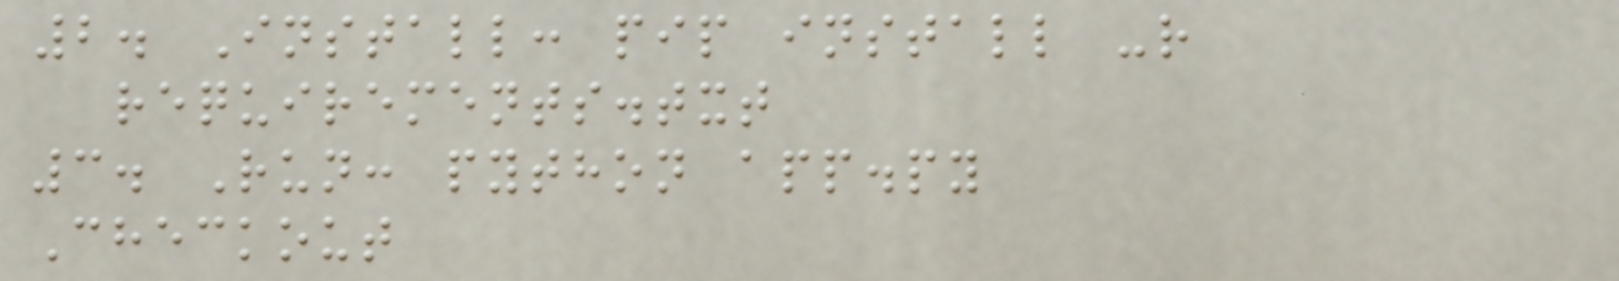2. Install: pip install -r
requirements.txt
3. Run: python app.py
Checkout
